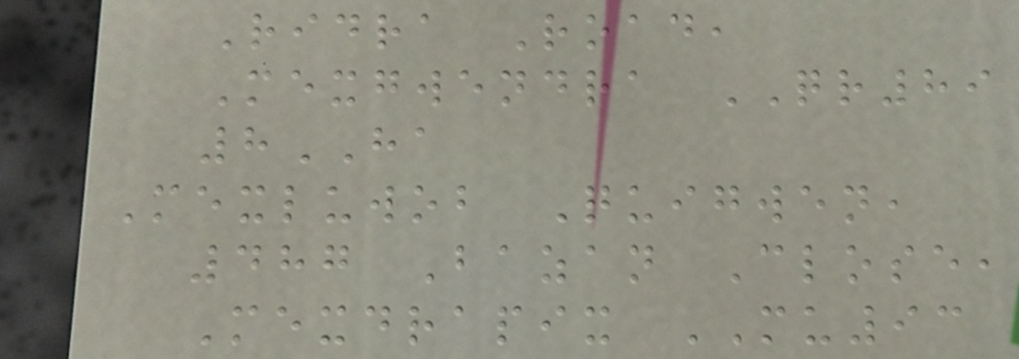Ridra Road,
Mexgwendra QR89
8HA
Mexluwob Quigwen,
487 Bazan Close,
Mexdrapix MU93
